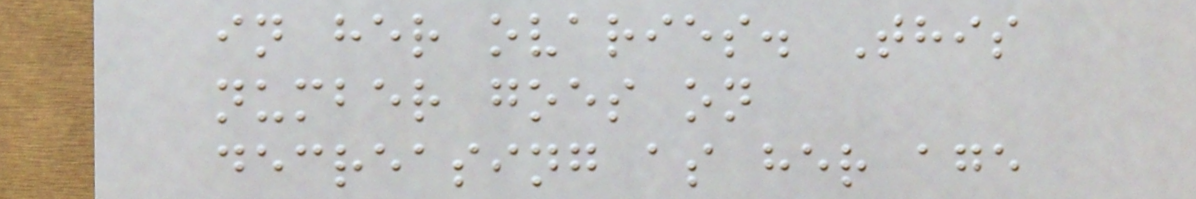in her ovaries. This
number goes on
decreasing as her age
